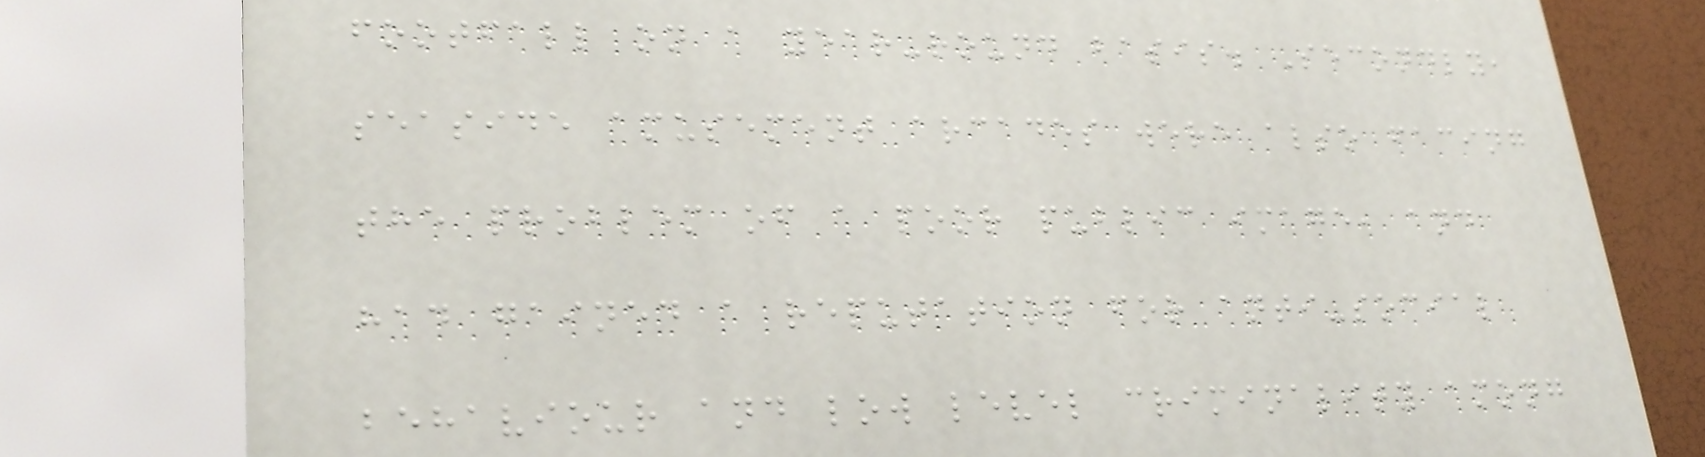footfall on a year-round basis. Secondly,
seaside amusement arcades were also facing
the problem of a poor public image, and
had gained a reputation for anti-social
behaviour and low level criminality among
